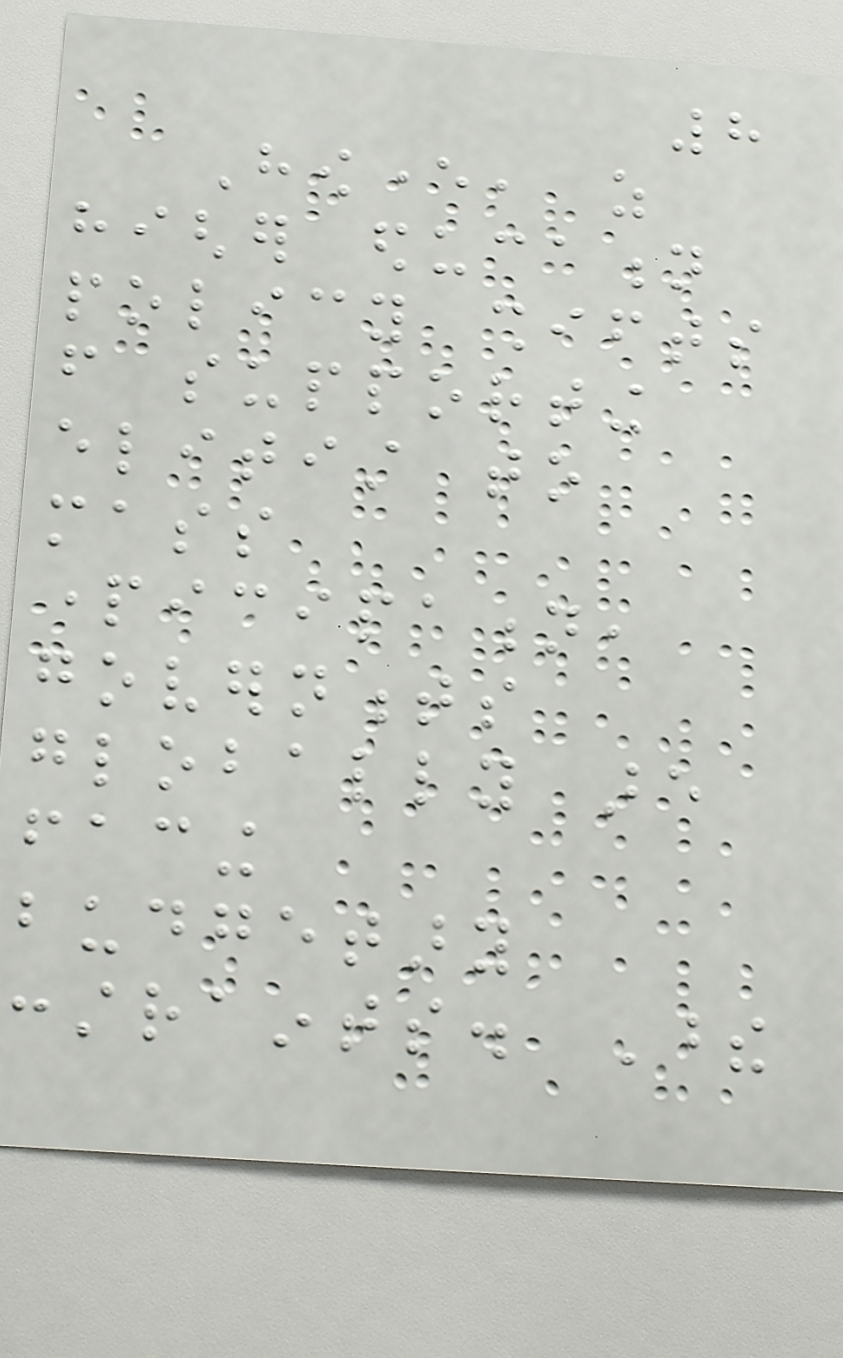8
However, as
higher education
policy shifts
from supporting
elitist to
mass
participation,
governments
globally are
facing
budgetary
constraints. These
